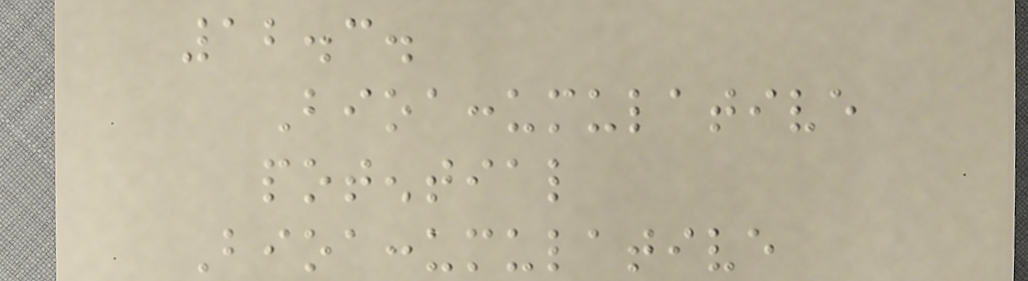12.3.
Bioaccumulative
potential
Bioaccumulative
